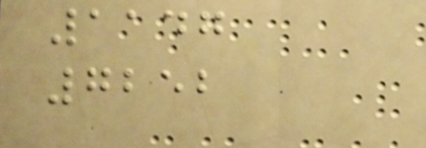1147
7252
